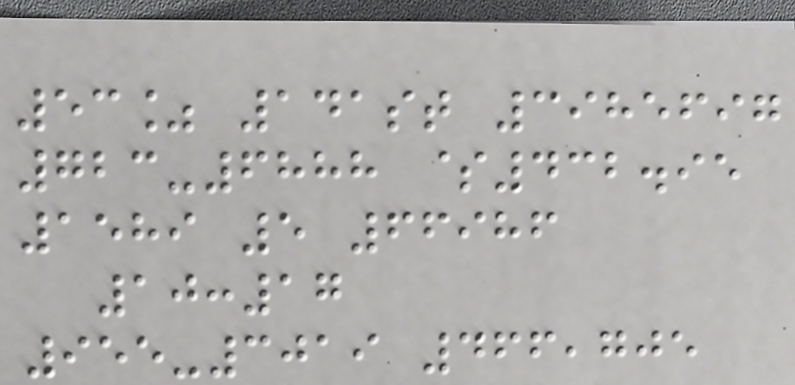53% 141st 3985697
723-6888 $432.95
1589 5 66986
10:17
955-3019 466,705
